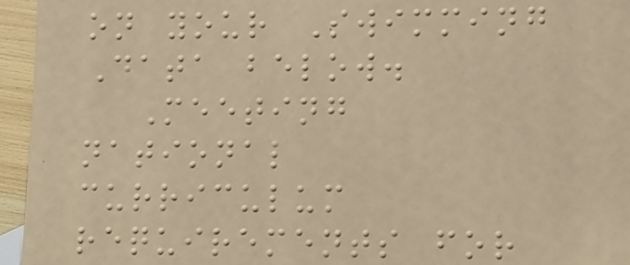on your Swimming
Data below.
Meeting
national
curriculum
requirements for
